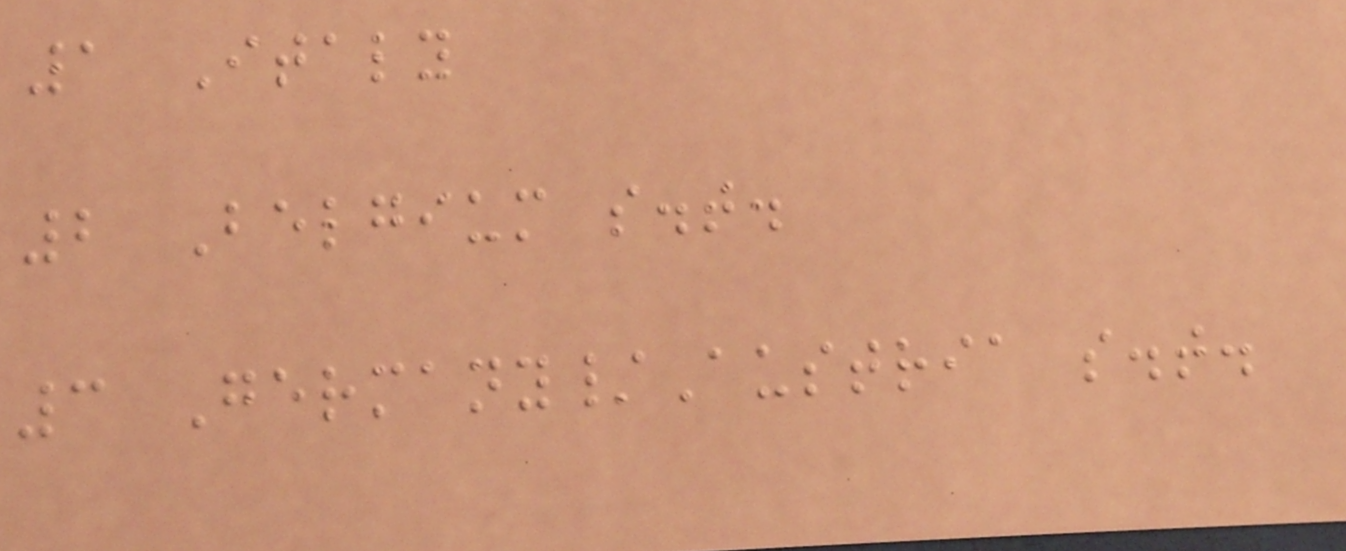1 Italy
2 Belgium s.t.
3 Germany/Austria s.t.
